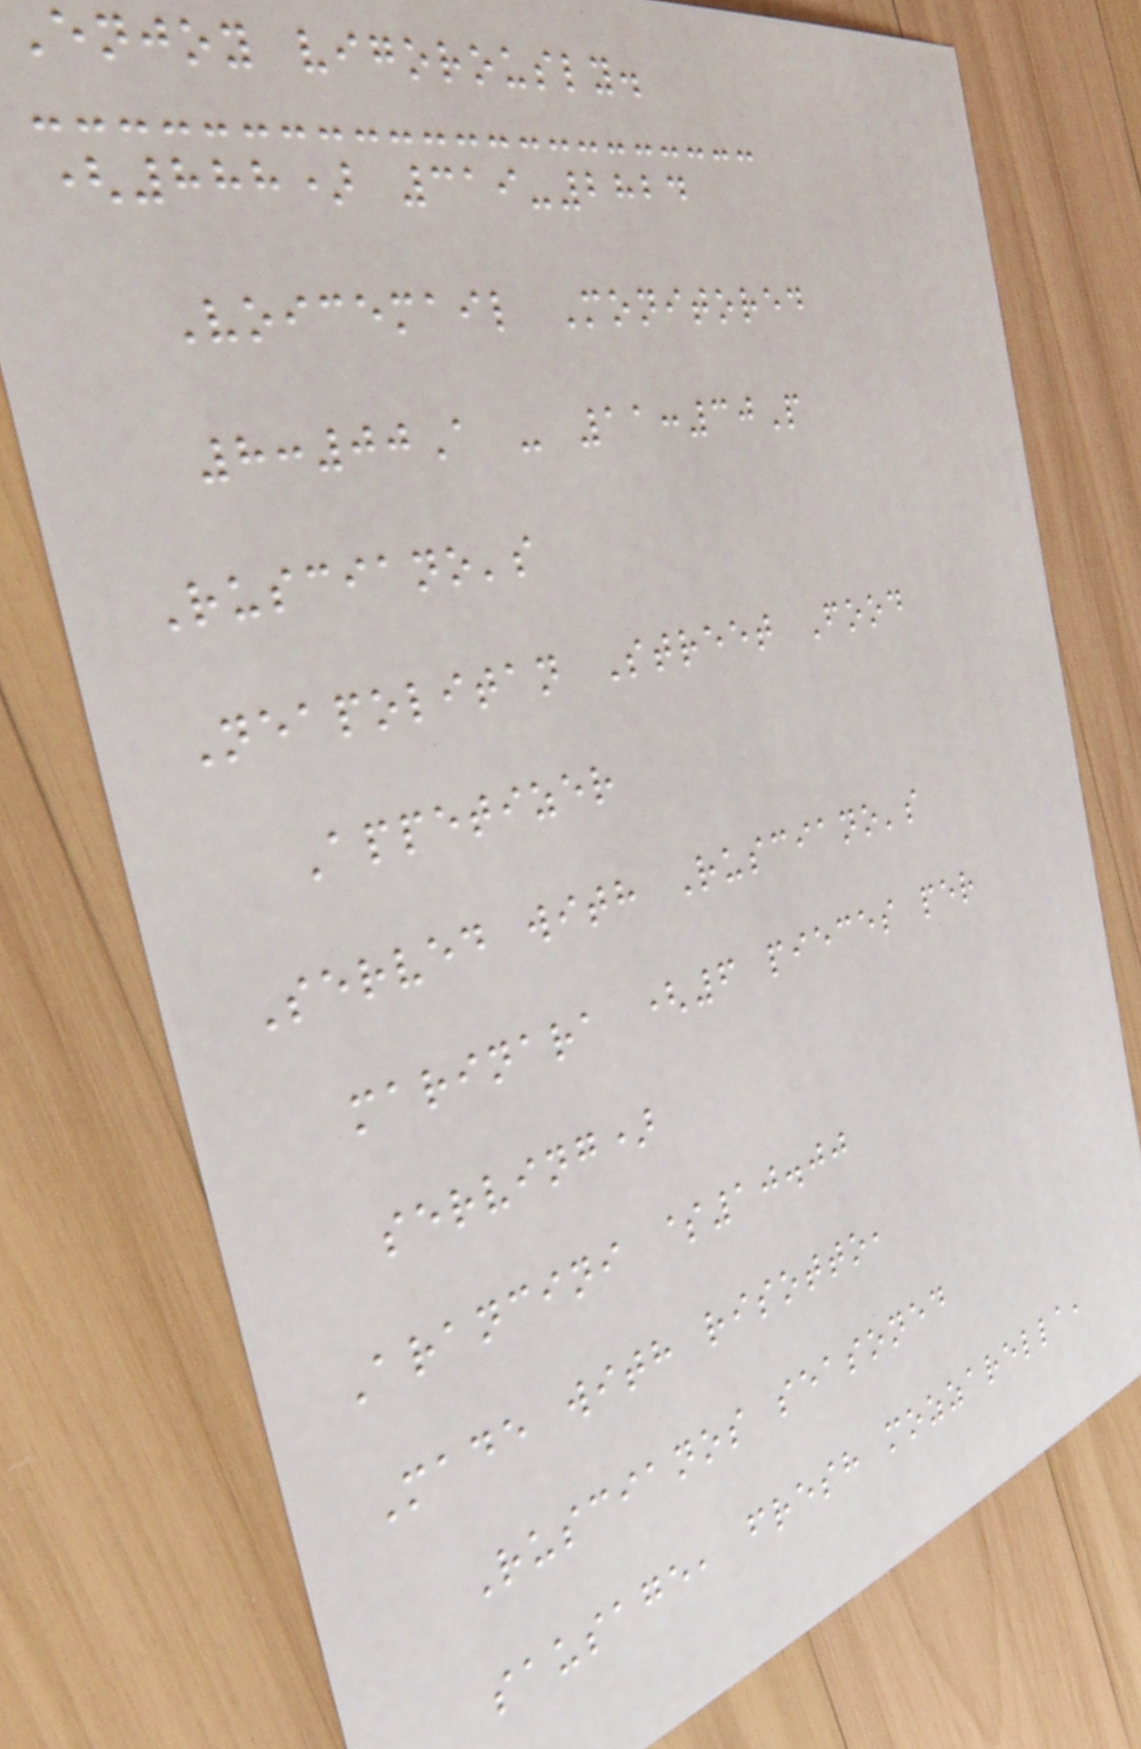Enjoy vigorously.
(888) 319-2824
Voicemail Monitored
8:00A - 11:30P
Rusciano's
Neapolitan Street Food
Appetizer
Served with Rusciano's
marinara (6 pieces per
serving)
Arancini $10.00
Made with risotto,
Ruscianos seasoned
sausage, fresh mozzarella,
